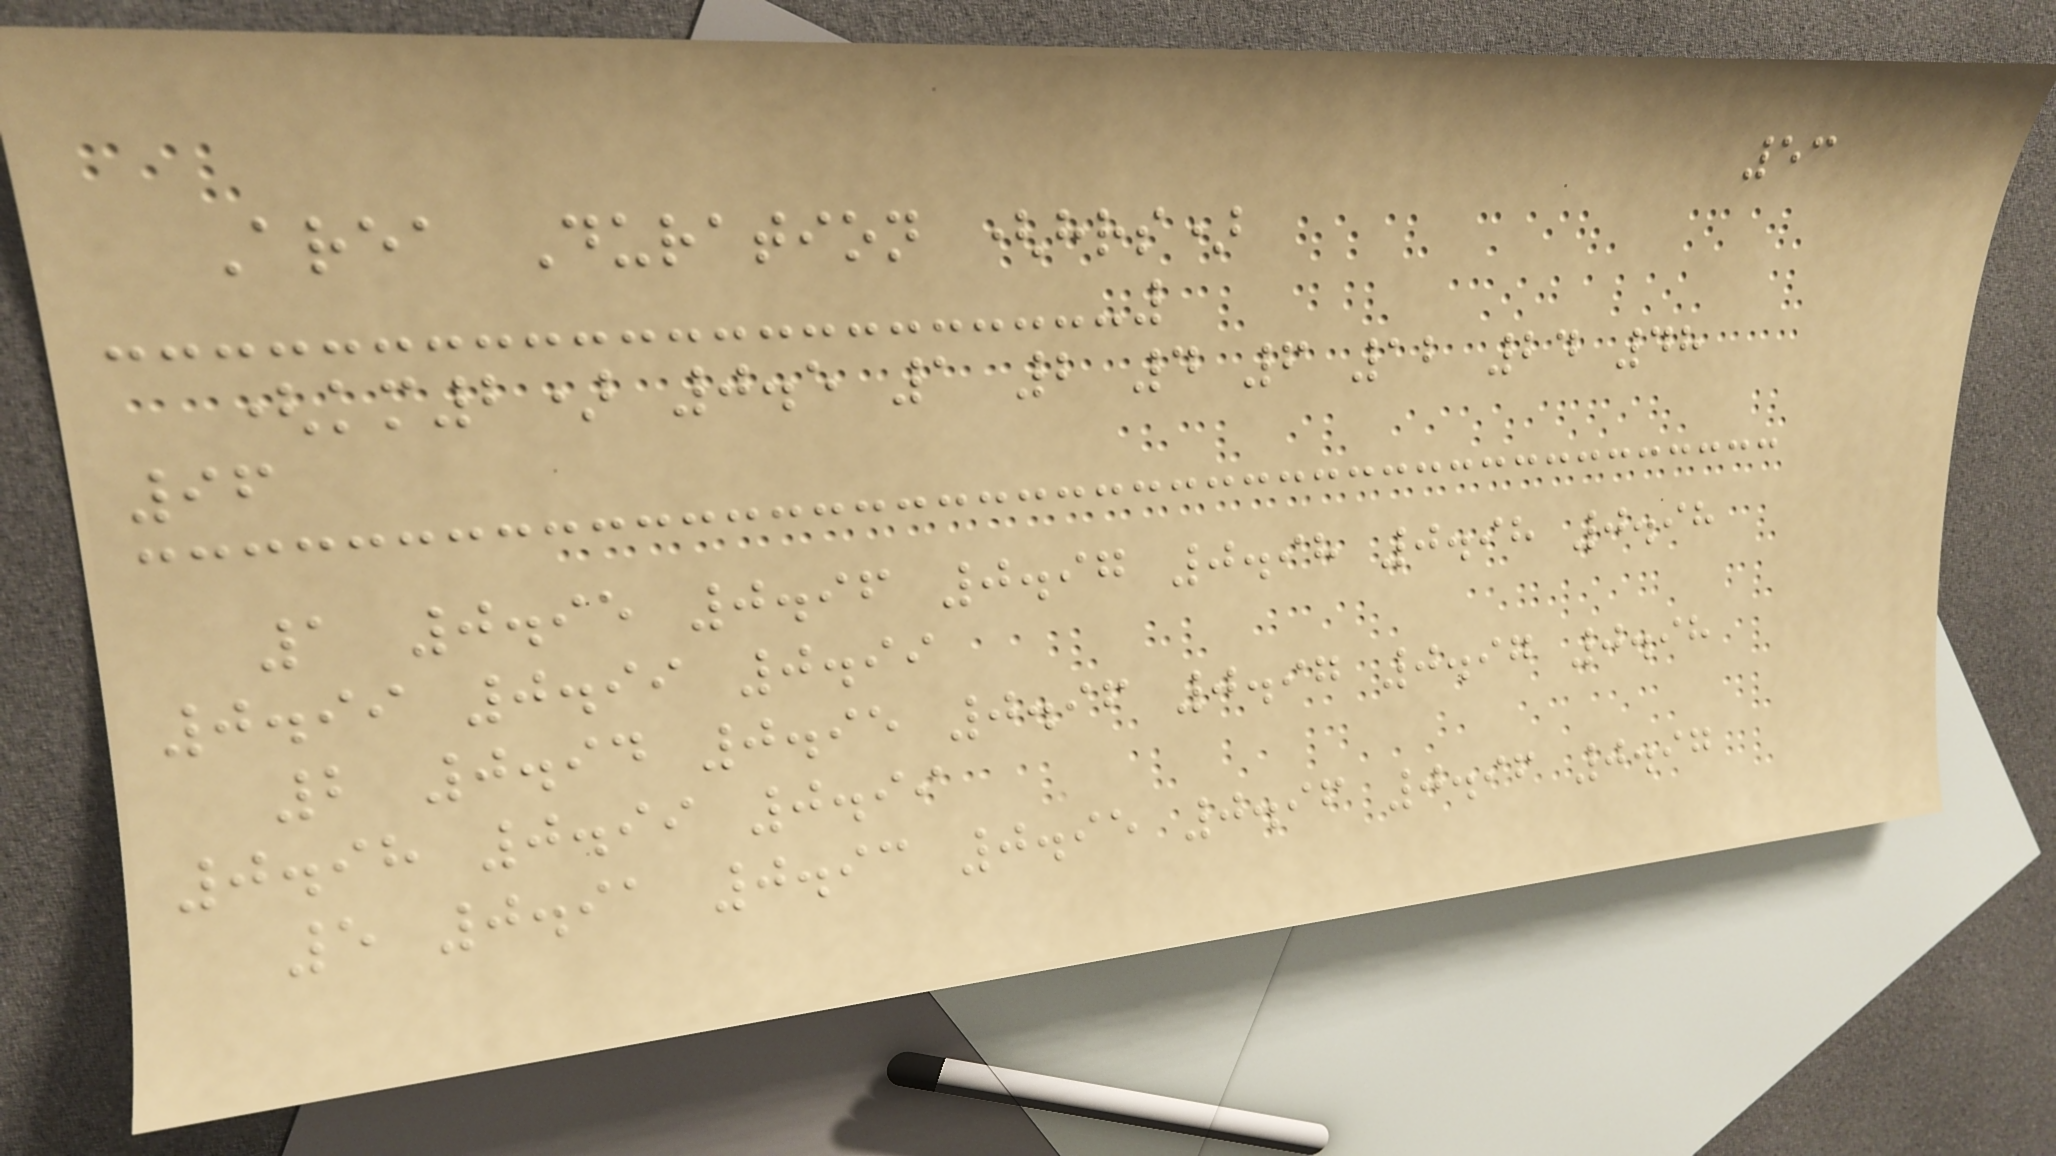53
Area Duration (hrs)
(km2) 0.5 1 2 4 6 12 24 48
96
1 0.95 0.96 0.97 0.98 0.98 0.98
0.99 0.99 0.99
2 0.94 0.95 0.96 0.97 0.97 0.98
0.98 0.99 0.99
5 0.91 0.93 0.95 0.96 0.96 0.97
